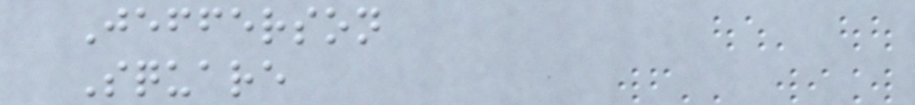Jefferson
Square
